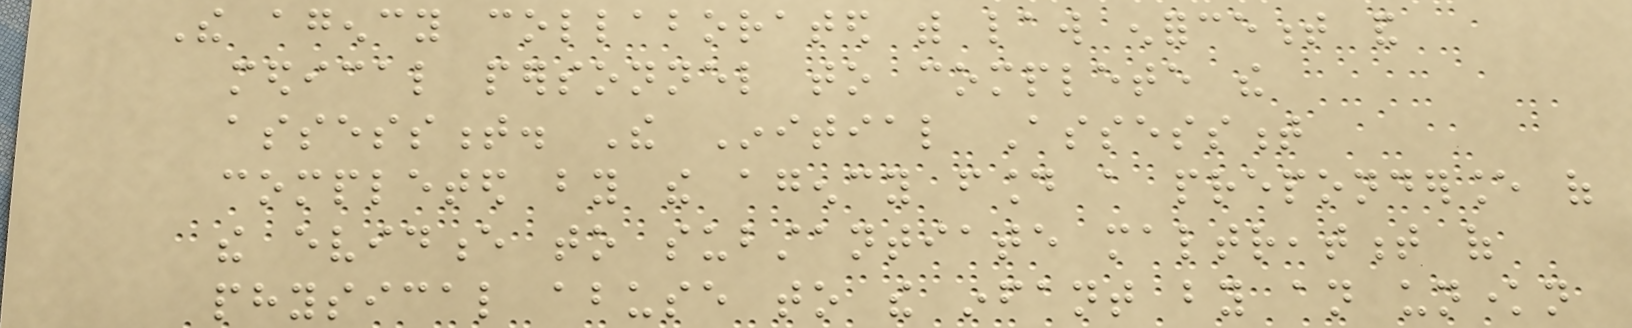The agency collaborated with law enforcement and
medical personnel to complete the
assessment. The Initial Assessment
completed by the agency found a preponderance of
the evidence to substantiate maltreatment of
physical abuse to the infant by an unknown
